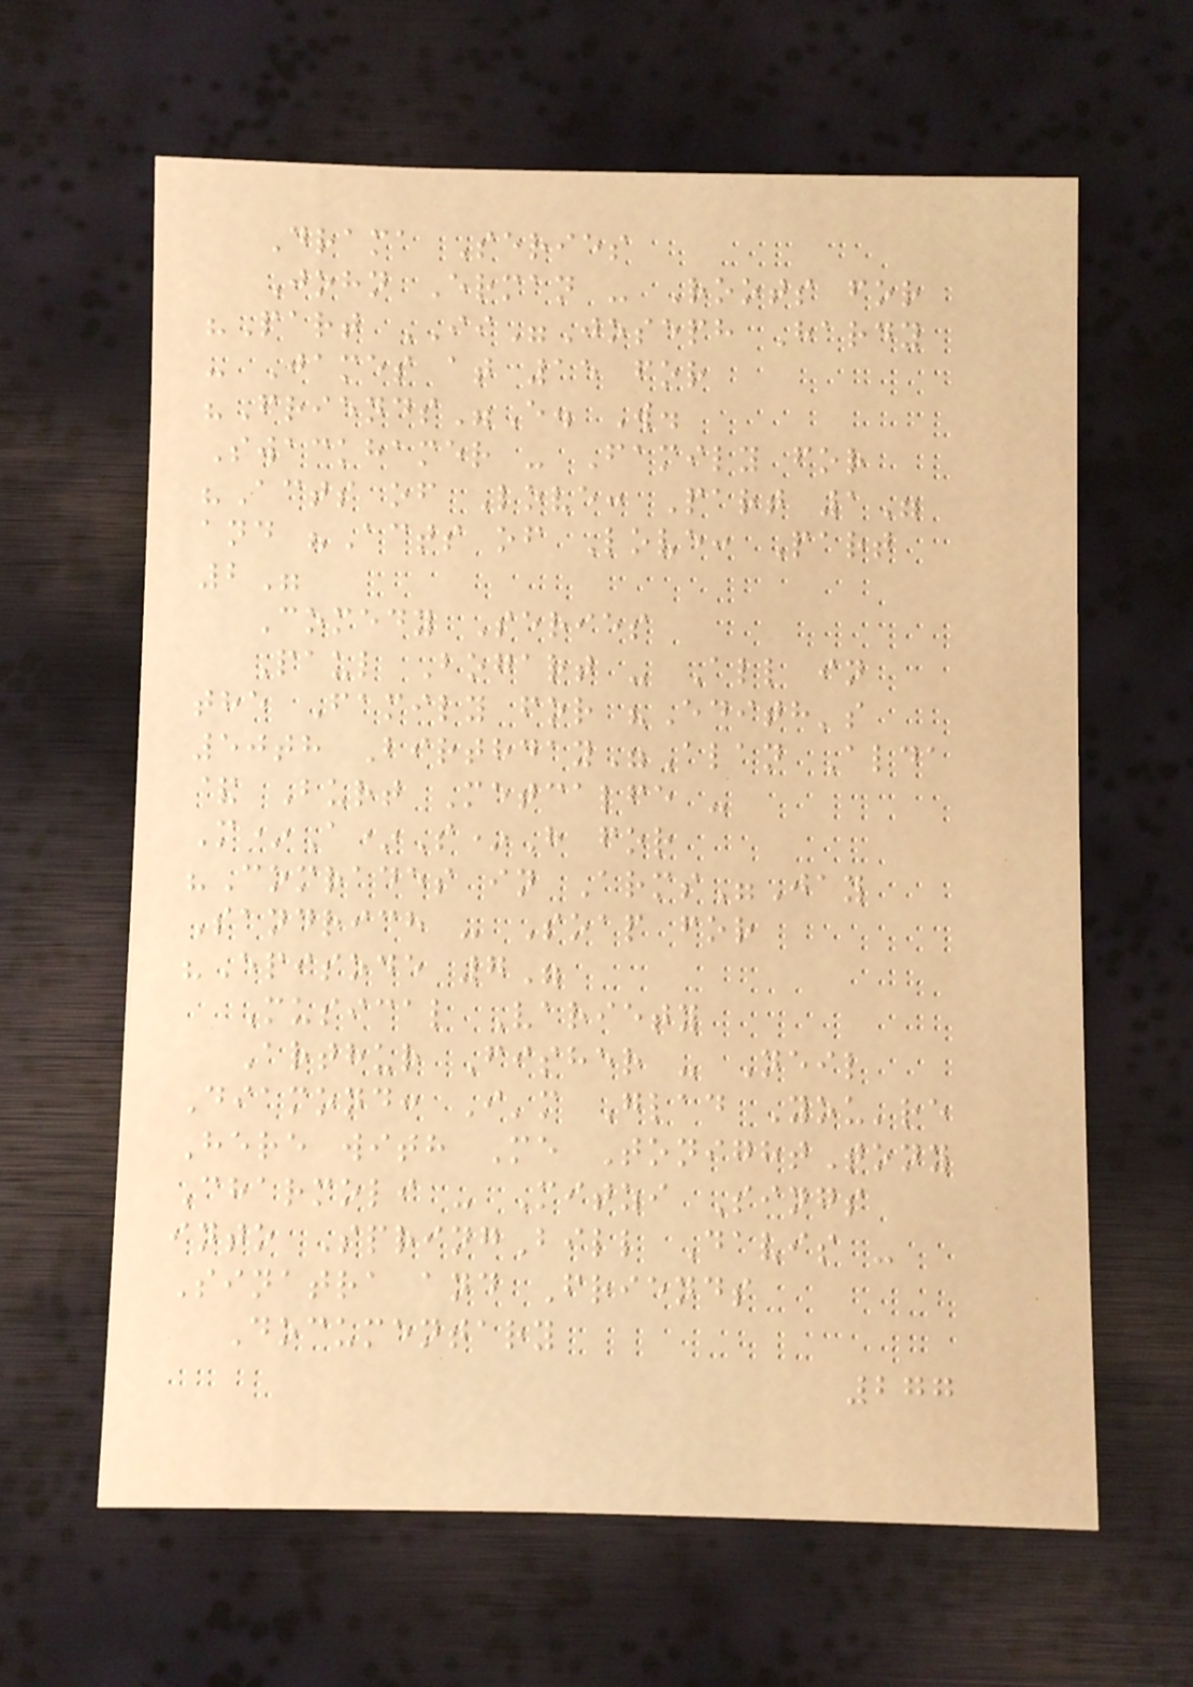Drama Series
John Erman - Roots for
"Part II"Joseph Hardy
- James at 15 for
"Friends"E. W.
Swackhamer - Family for
"Acts of Love: Part 1"
and "Acts of Love: Part
2"
Comedy Series
Paul Bogart - All in
the Family for "Edith's
50th Birthday"Alan Alda
& Burt Metcalfe -
M*A*S*H for
"Comrades in Arms"Jay
Sandrich - Soap for
"Episode 7"
Musical Variety
Arthur Fisher - Neil
Diamond: I'm Glad You're
Here with Me TonightTony
Charmoli - Mitzi Sings
into SpringBill Davis -
Sinatra and Friends
Documentary
277
